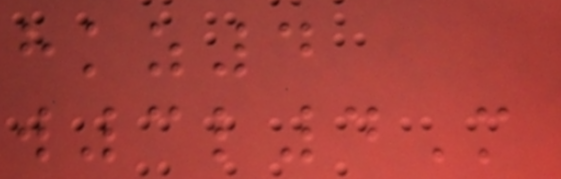hkz4
w3l4M
